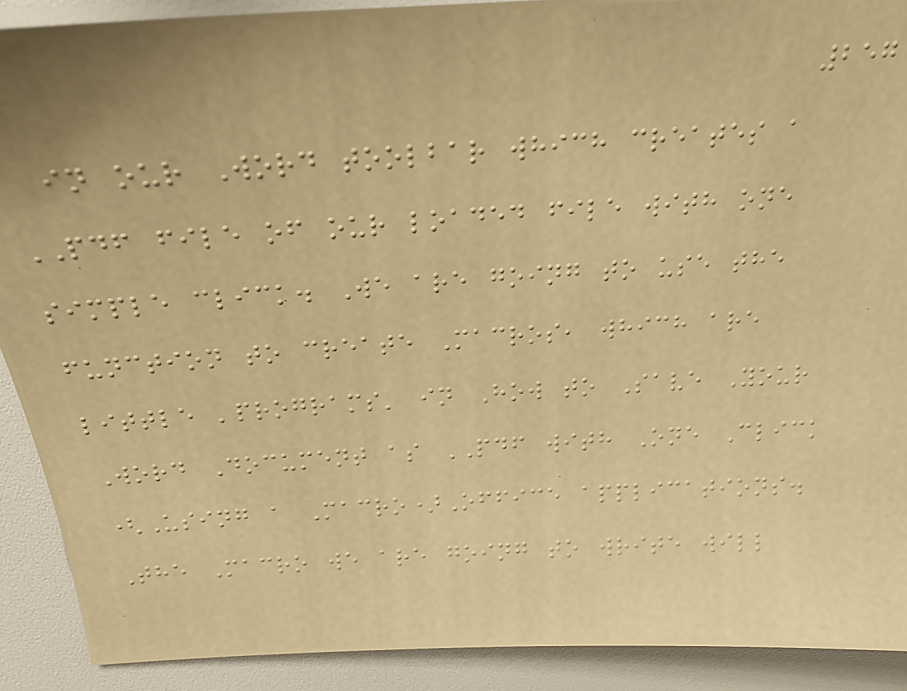257
in our Word toolbar which creates a
PDF file of our loaded file with one
simple click. We are going to use the
function to create Macros, which are
little 'programs' in How to Save Your
Word Document as PDF with One Click
(Using a Macro)Office applications.
The Macro we are going to write will
